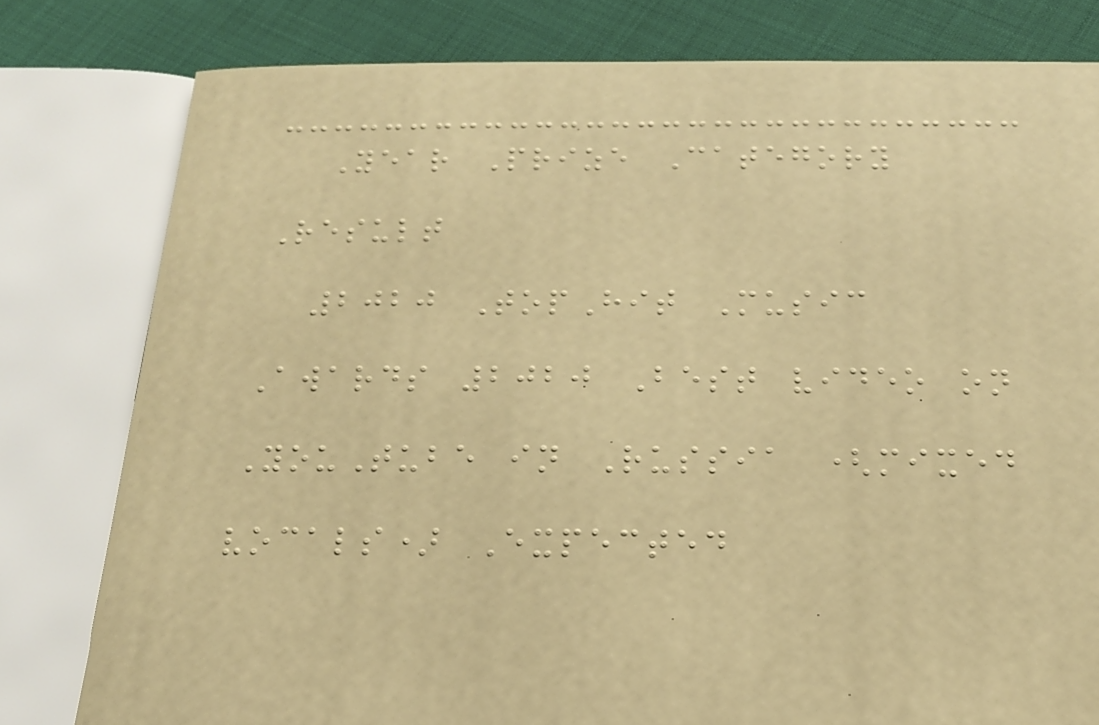Year Prize Category
Result
2020 TopHit Music
Awards 2020 Best video on
YouTube in Russia (mixed
vocals) Expected
